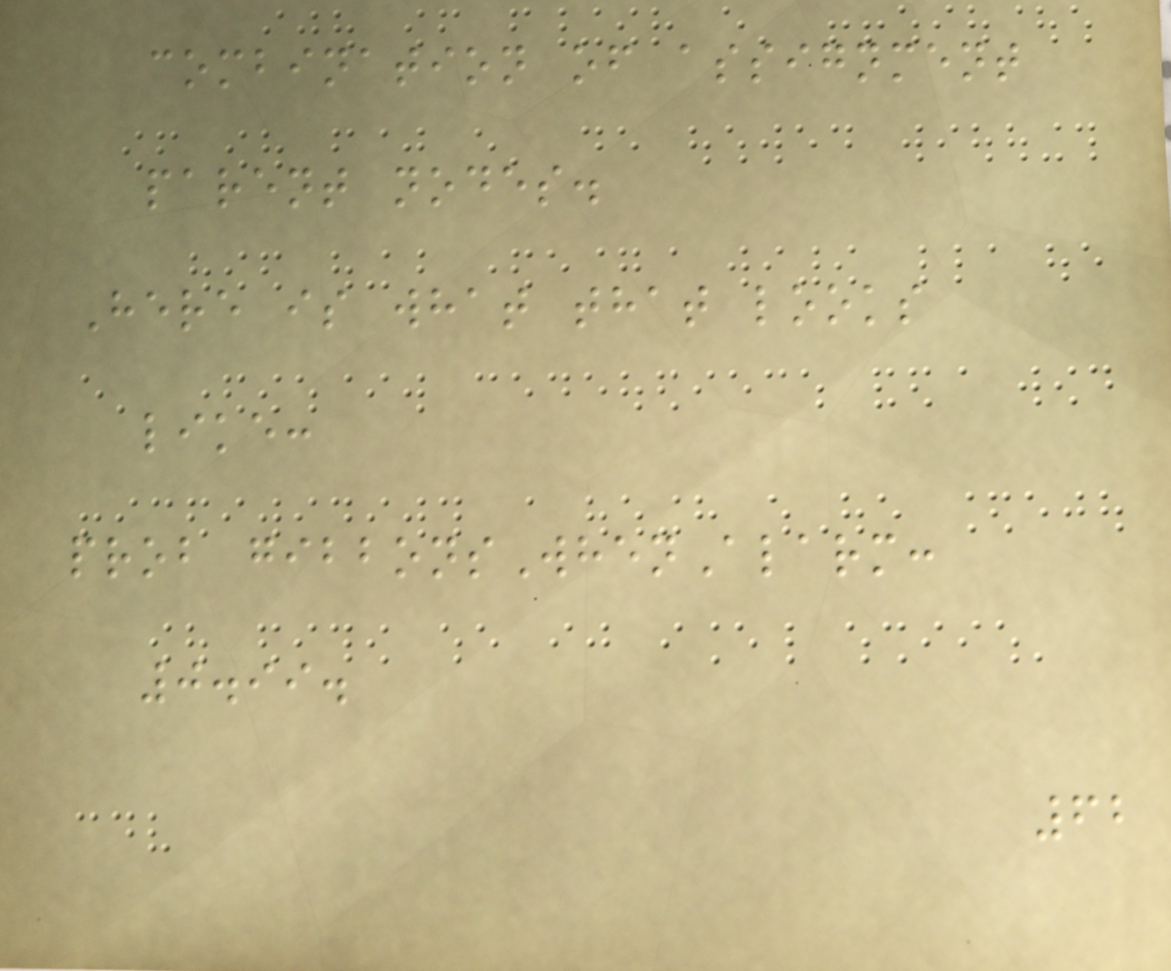combination of assignment
parent nodes.
Here is what that looks
like:
prob gibbonsWhenAlarm:
0.99.
62
